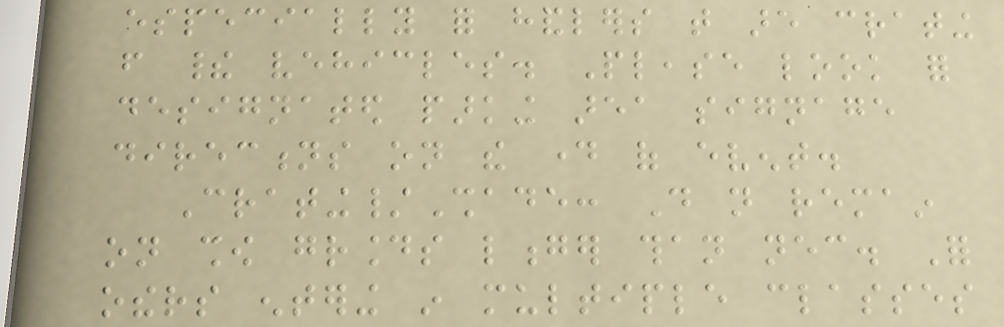especially for handlers that are crating
from their vehicles. Please look for
designated parking area signage
directions on the day of event.
Crating/Shade: Do not remain
on show grounds longer than necessary. For
others entering in multiple classes
